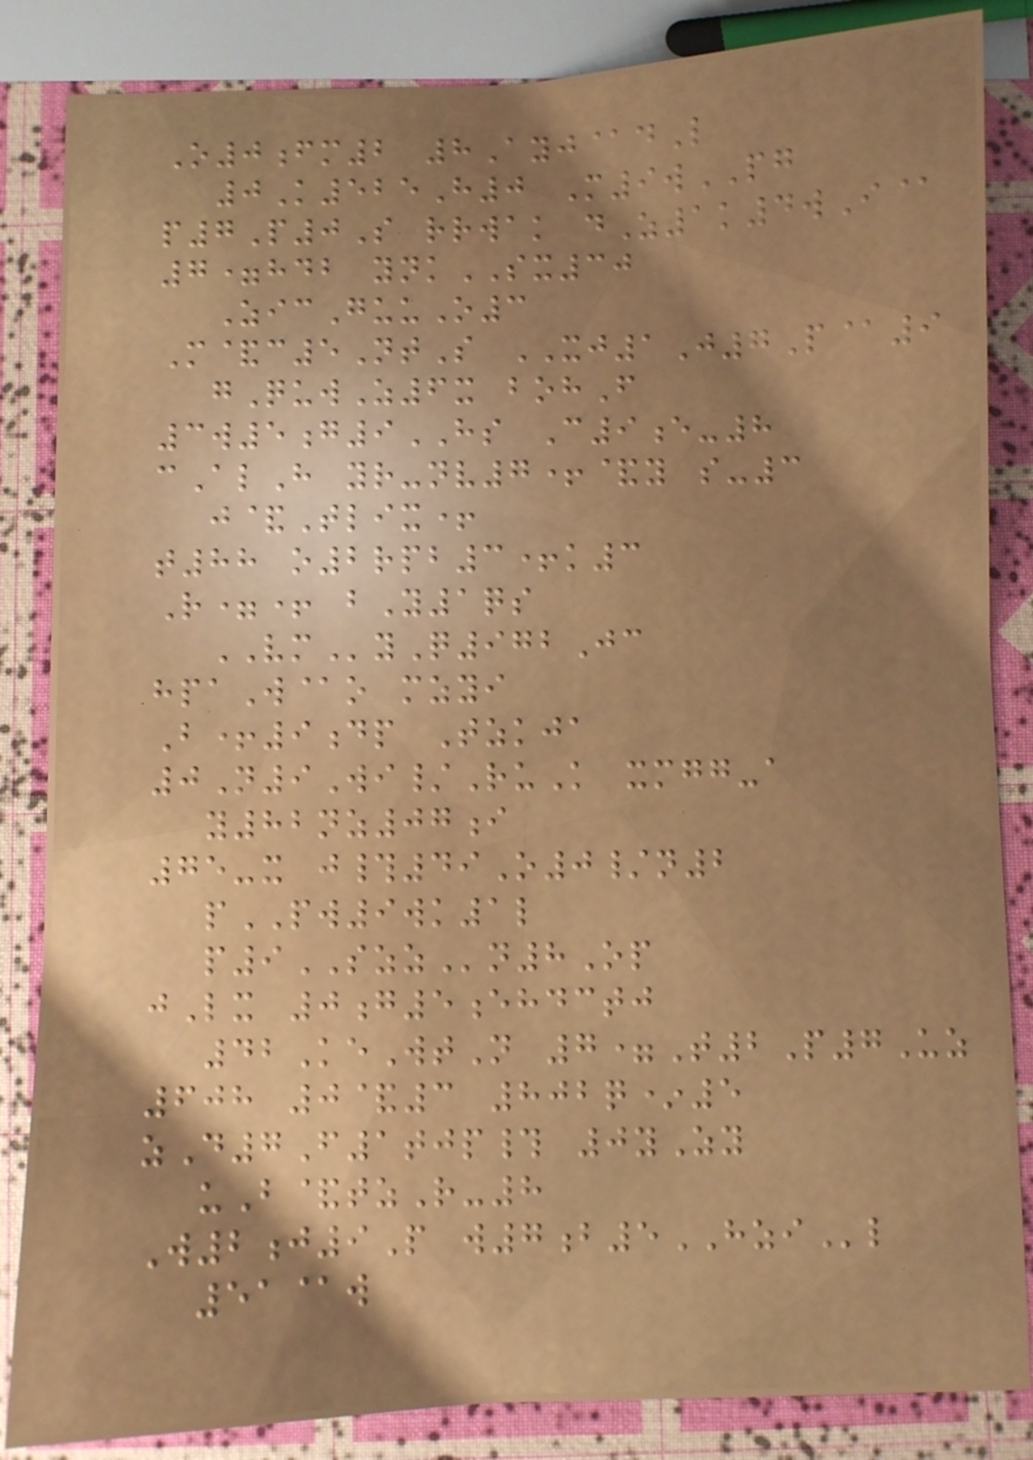O0fm2 8Ayj@dL
0K525H0 M9wPG
p7P0S rrwak dZ1k4wI@
7=hdb ynkSX30
ZicGuuO3
M&c5NtS XJ1J7P@9
gQuwZ6x bohF
3w5g9HS C9e-8
cAlH yr-nv7+&y s-3
j&Tlix+
t88 o2rpb3+k3
R=+ bY1qs
VMyQ972Jc
hpaW@o mzyi
B+9dp Tzkja
0N9Wi/RuK xmgg-a
y82nz07i
75-x j#49O0/n2
pPW9wk1l
p9SZZn8Op
jLx 0g5ehdctj
42KeWtN 7=T2P7Uz
608 0&3 802q*5
zD7F1tjp# 0yZy
uB&tzR-8
W2j9P w7b5HZIl
51@w
